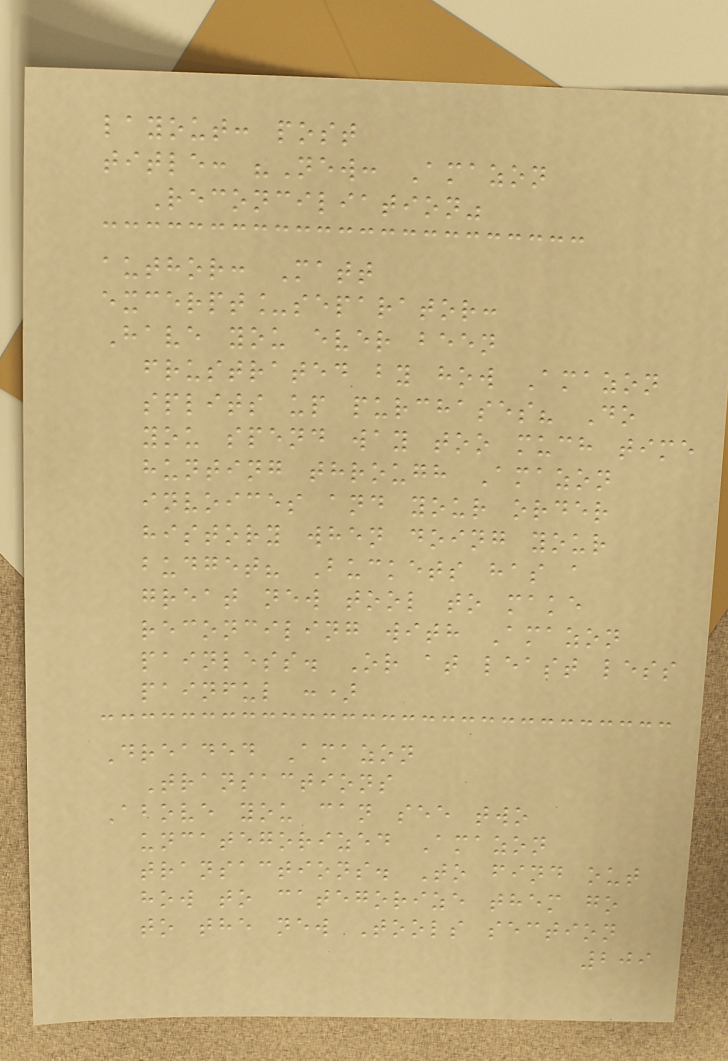layout: post
title: "New: Amazon
Reconciliation"
author: Matt
excerpt_separator:
Have you ever been
frustrated by how Amazon
splits up purchases? Do
you spend way too much time
hunting through Amazon
invoices and your order
history when doing your
budget? Buckets has a
great new tool to make
reconciling with Amazon
painless. Or at least less
painful :)
Dreaded Amazon
Transactions
Above you can see two
uncategorized Amazon
transactions. To find out
how to categorize them go
to the new Tools section
209
